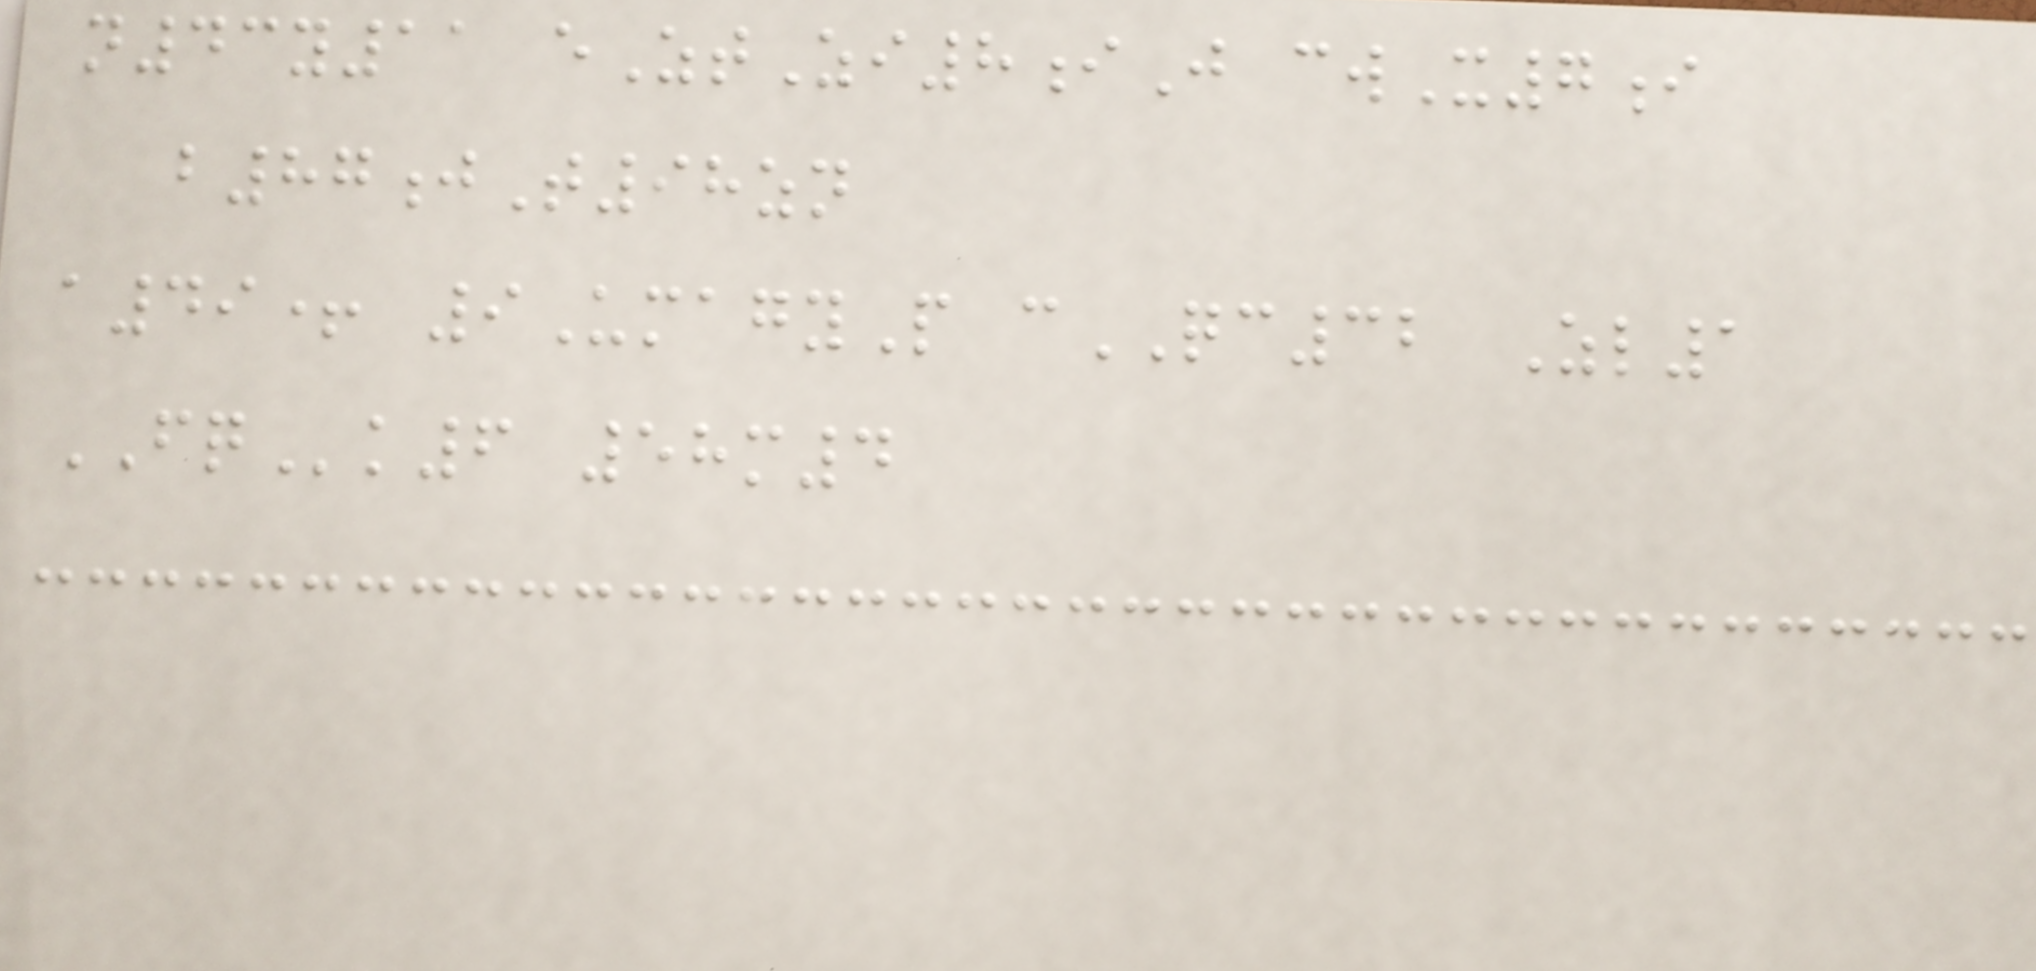n43y11 eZtZi8iJ cwX7i
b87jT98zn
a49+ 9UmagyP cQC32 Zl1
FQk6 58m4
